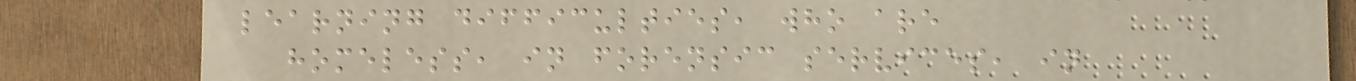learning difficulties, who are
homeless, in forensic services, in
